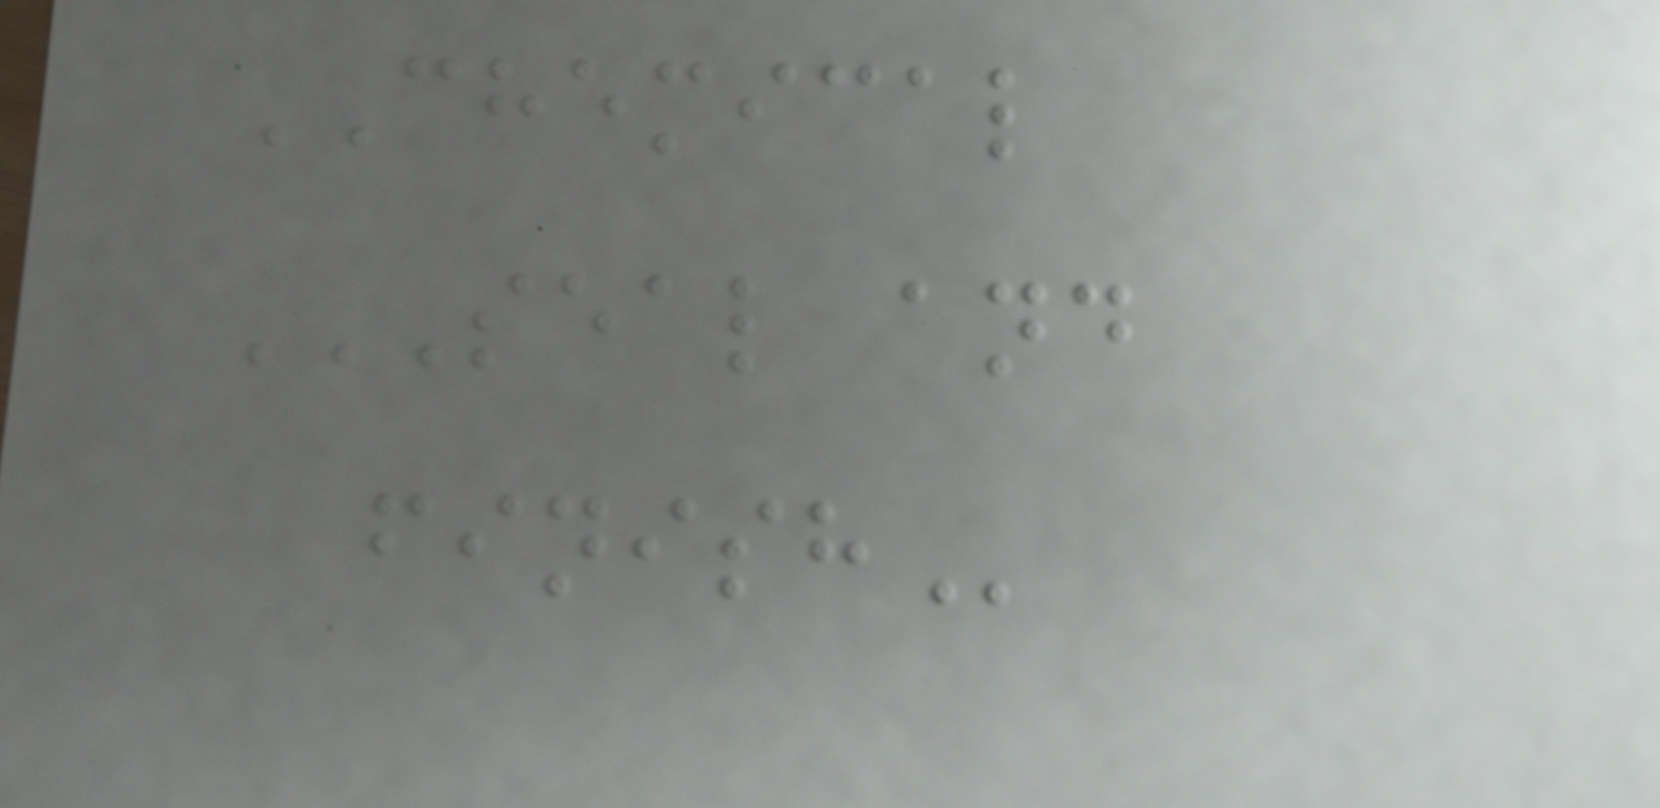CHEMICAL
SEAL AND
FINISH
